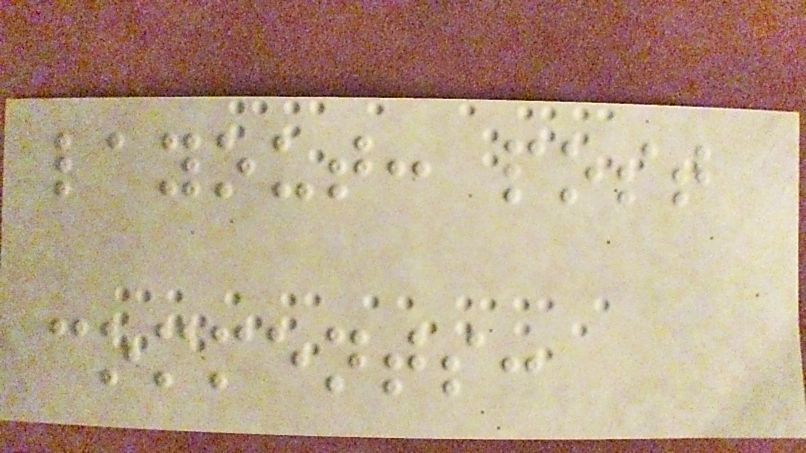layout: post
comments:
